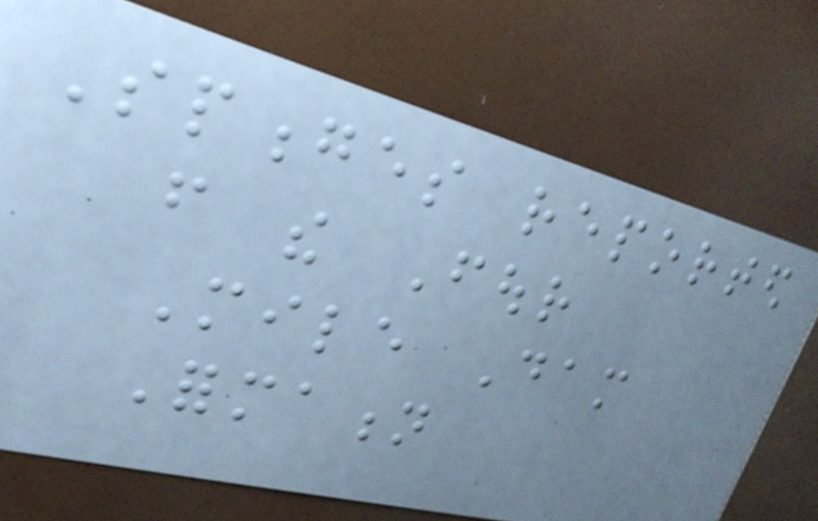Sponges reported
from the Four
Mile Dam
Formation
